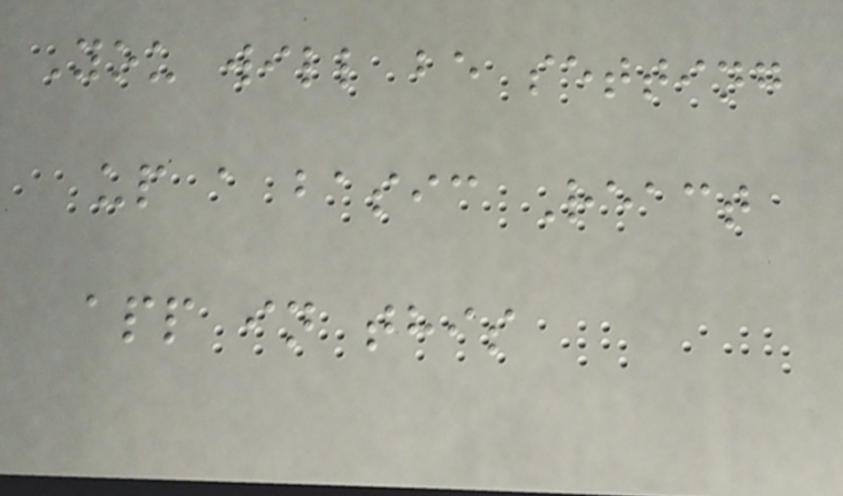You will be setting
up a basic React
app in this
